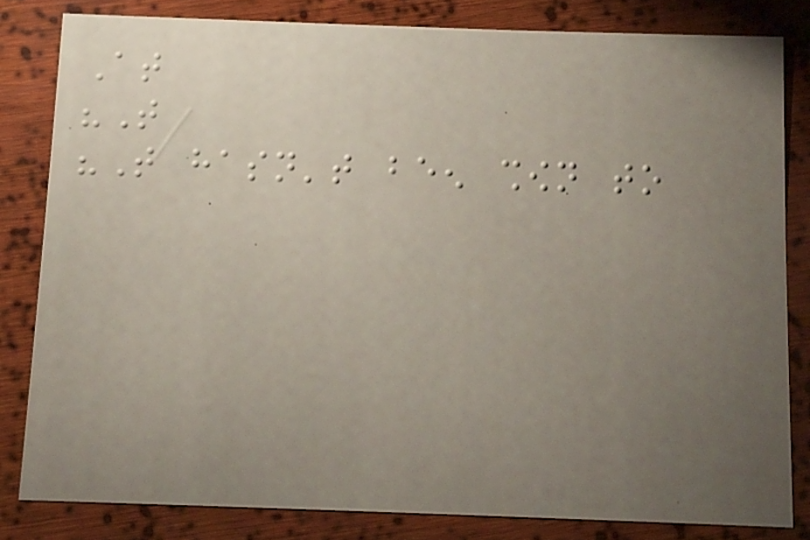At
"That
"That hasn't been shown to
